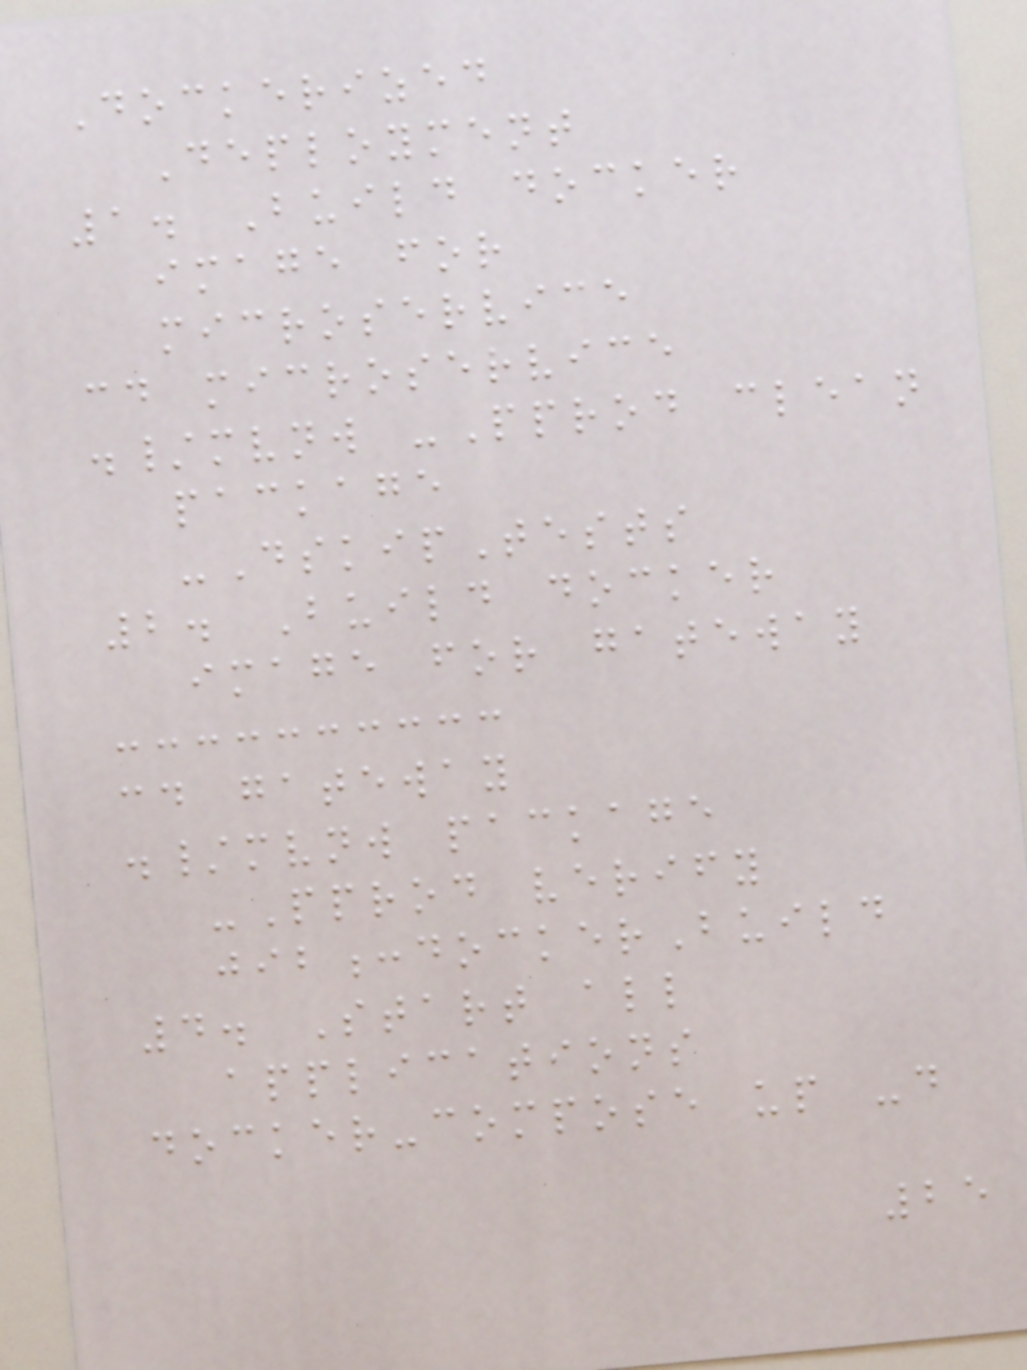Dockerized
Deployment
1. Build docker
image for
microservice
cd microservice
./mvnw -Pprod clean
package
-DskipTests
2. Build docker
image for gateway
cd gateway
./mvnw package
-Pprod verify
jib:dockerBuild
4. Start all
applications
docker-compose up -d
25
